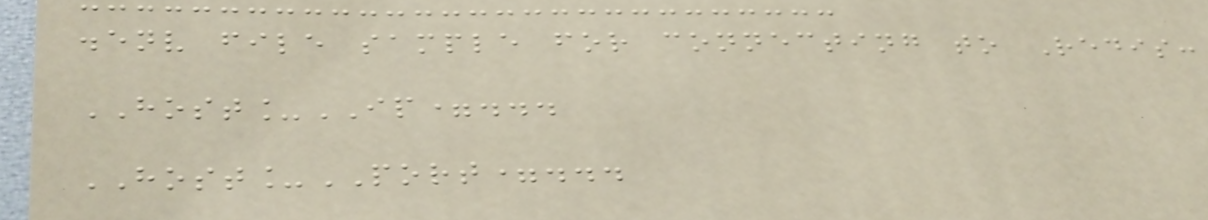.env file sample for connecting to Redis:
HOST_IP=...
HOST_PORT=...
